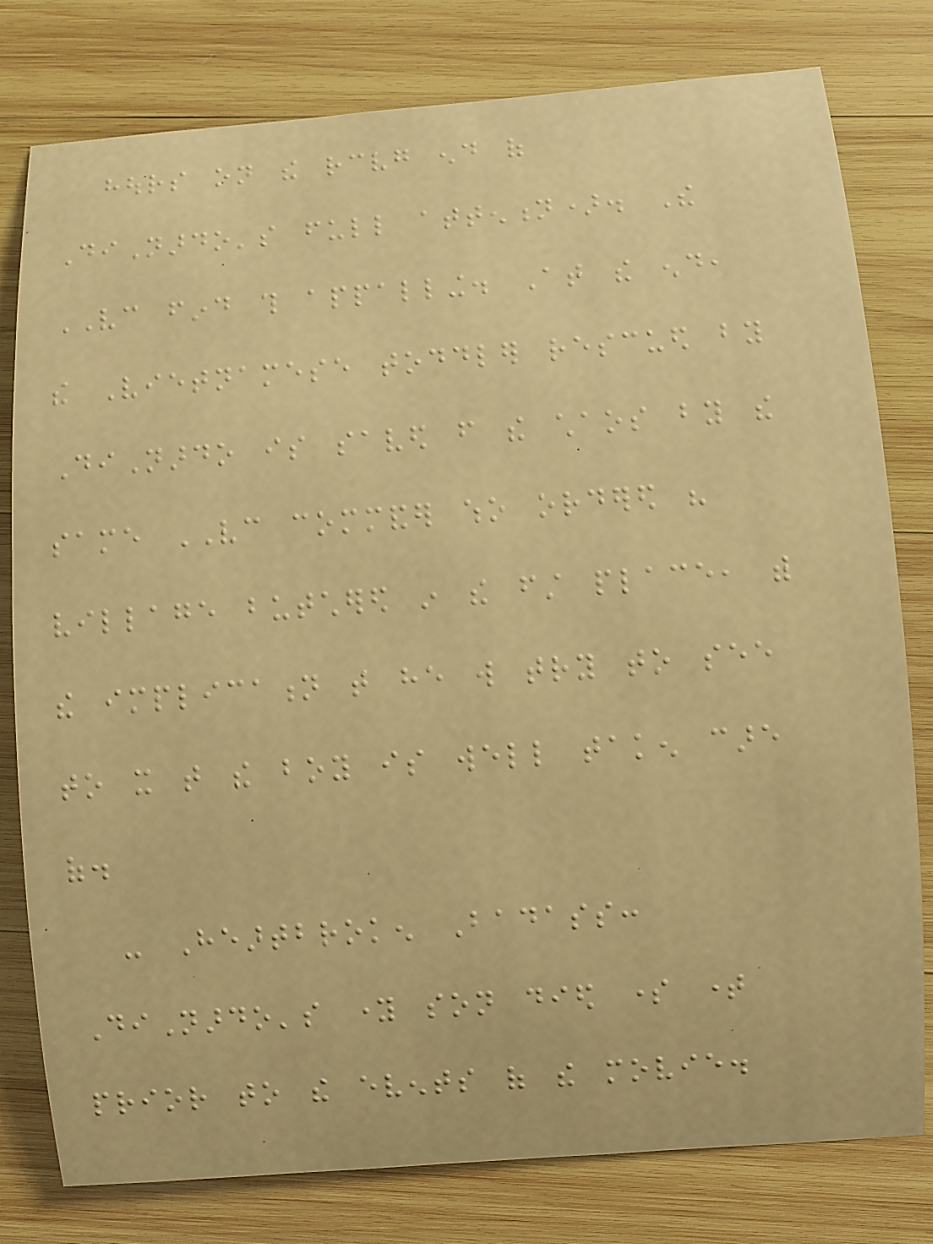hours on the receiving end of
DiNardo's full attention). The
VC find this appalling. At the end,
the Vietnamese toddler rescued by
DiNardo is saved from the chaos by the
same VC commander who ordered his
village butchered in the first place, with
the implication that he will try to see
to it that the boy is well taken care
of.
- Heartbroken Badass:
DiNardo's young son died some time
prior to the events of the movie.
